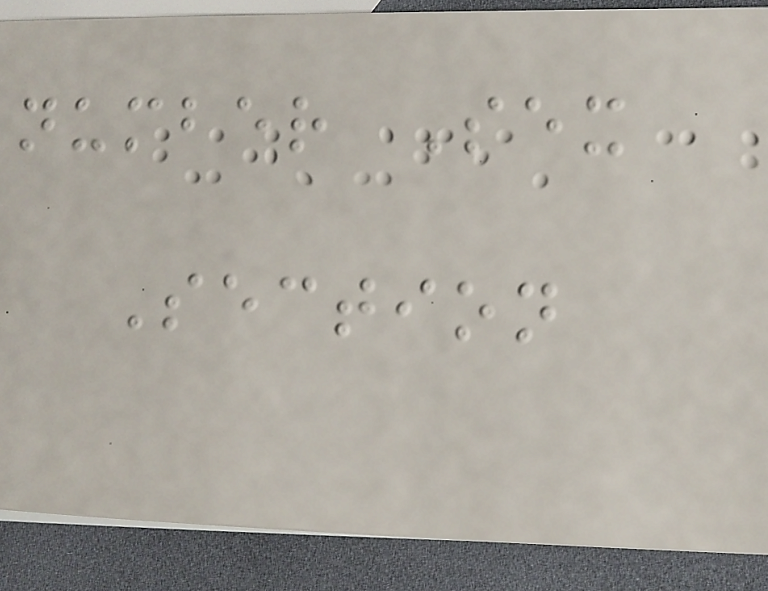number Sex
Section
